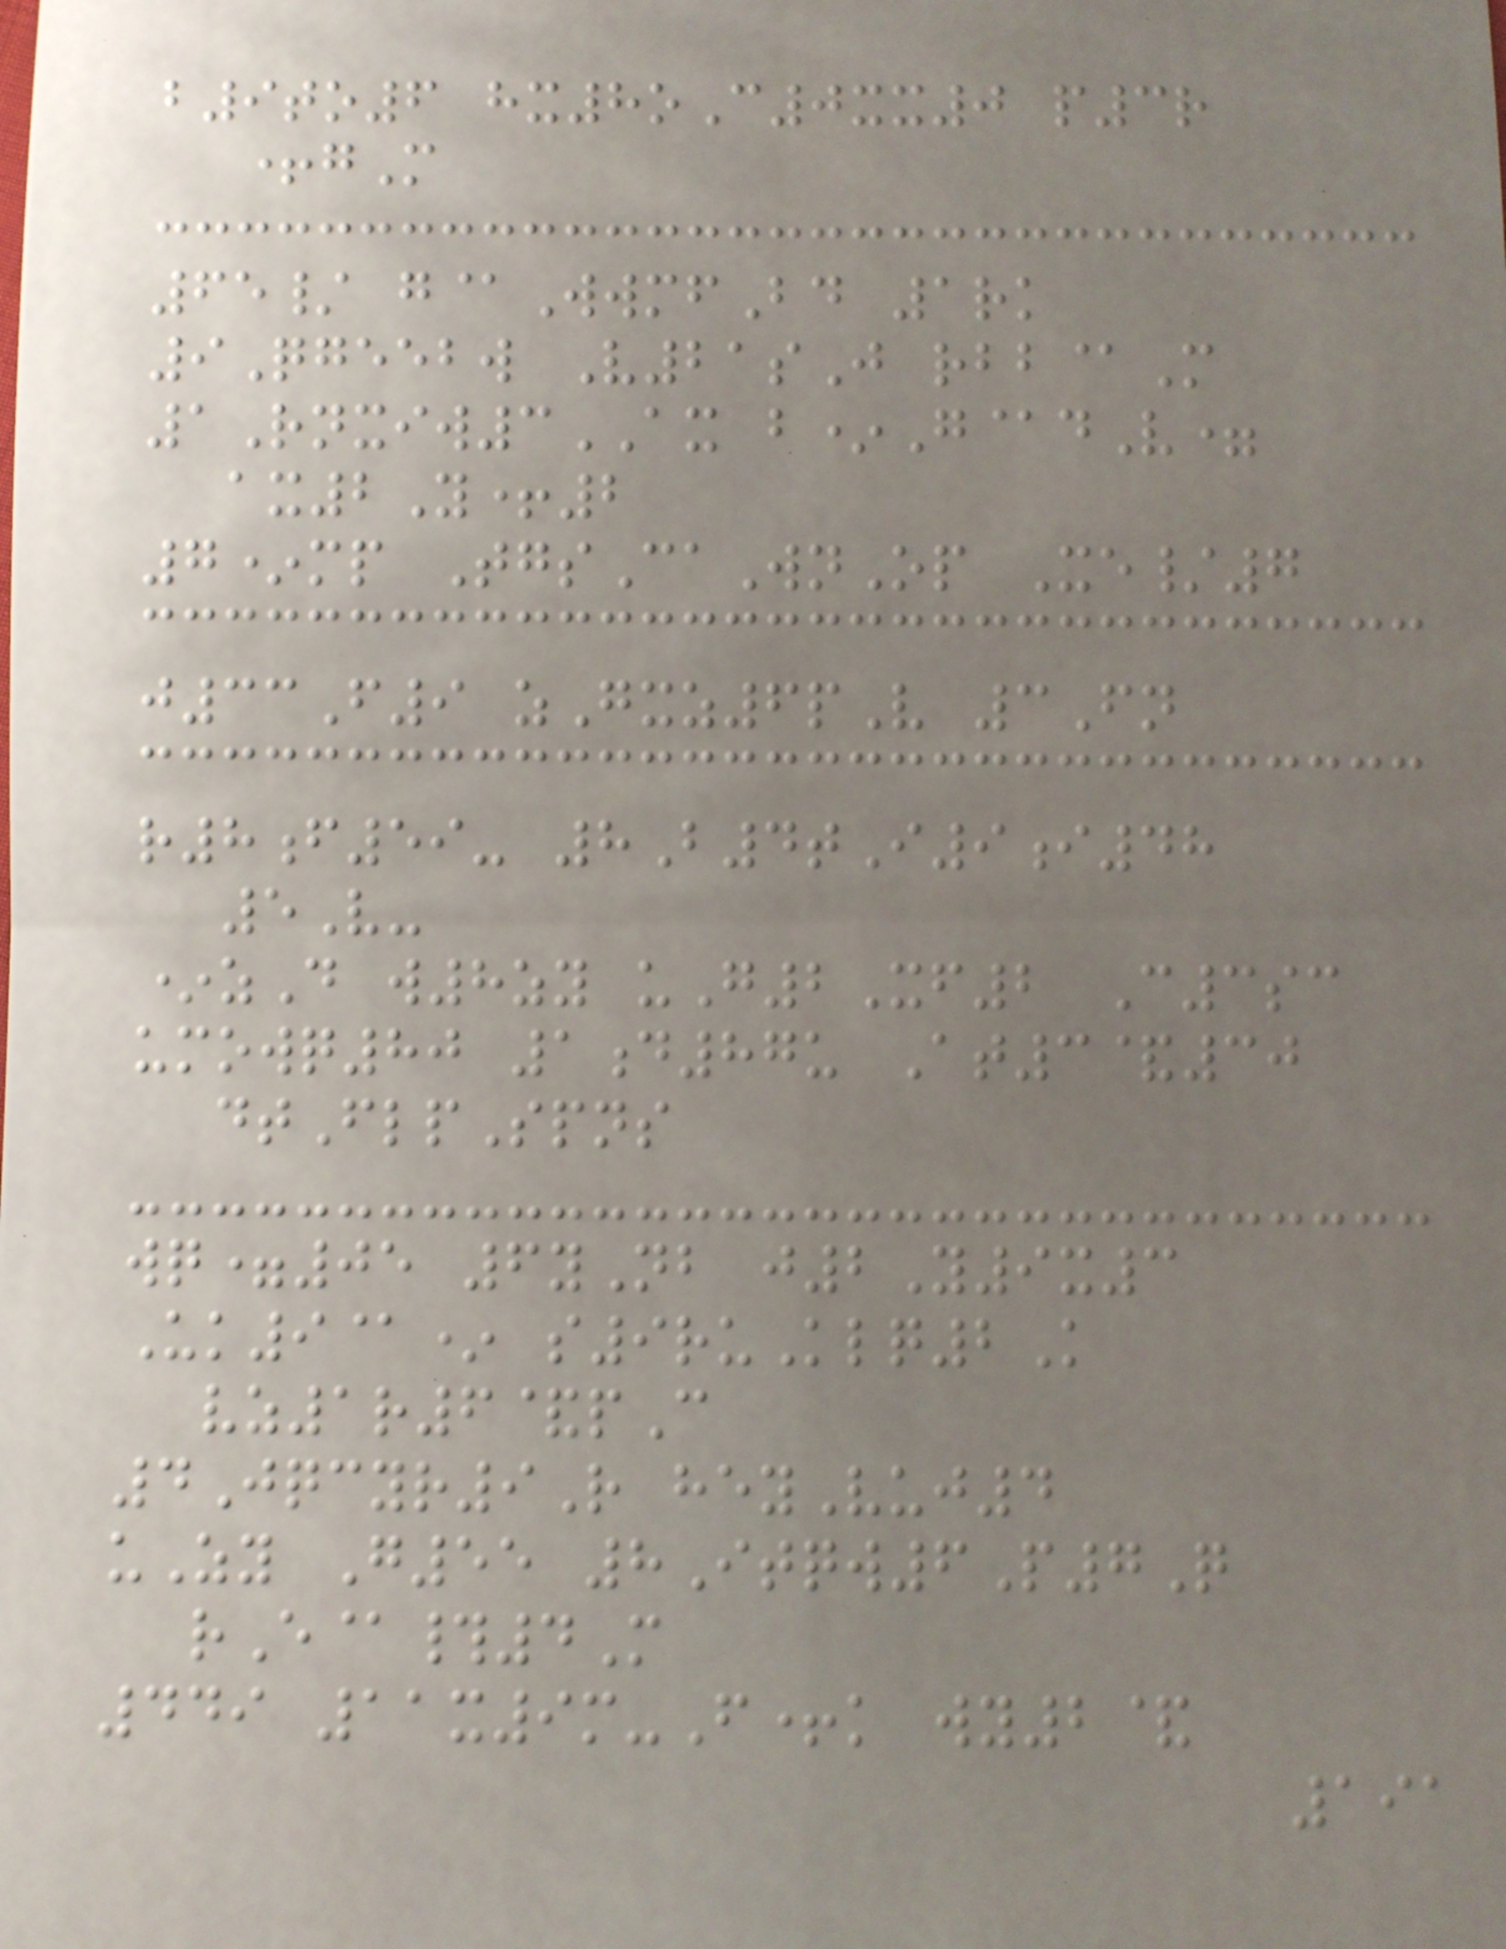b9to6 hx8oC0xx0 p3r
+gM
65/ g@WwmfBd 1rk
9Qgeebw V21sJ rbb@M
1Rnxiw3AX b*G@dV=
ax2Y+2
7*mp TgsCaWnOp Xe/7
j33F9 zGxz6pV 3Fn
r8f59- 8B4tI9i48
5V-
*zD w8zy uG2Xf2 C3sc
umowq80 1d87u At3&30
dtFlpSpns
wq=05 6yNb j2Y9x3
Uk9@* s9ruKlq2K
vz1r6&pC
4Jqcyr9R heyVuj4
uZy G55 8Itqw6P7Q
rE@#4M
449 11x9m-F+k wy2&
191
